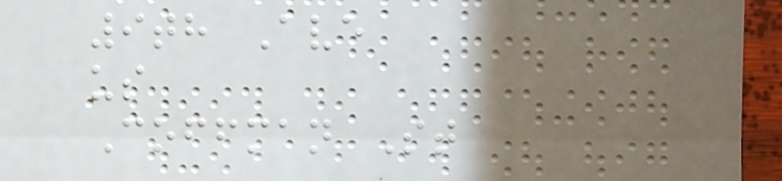9th Ave
us
Coffman St
